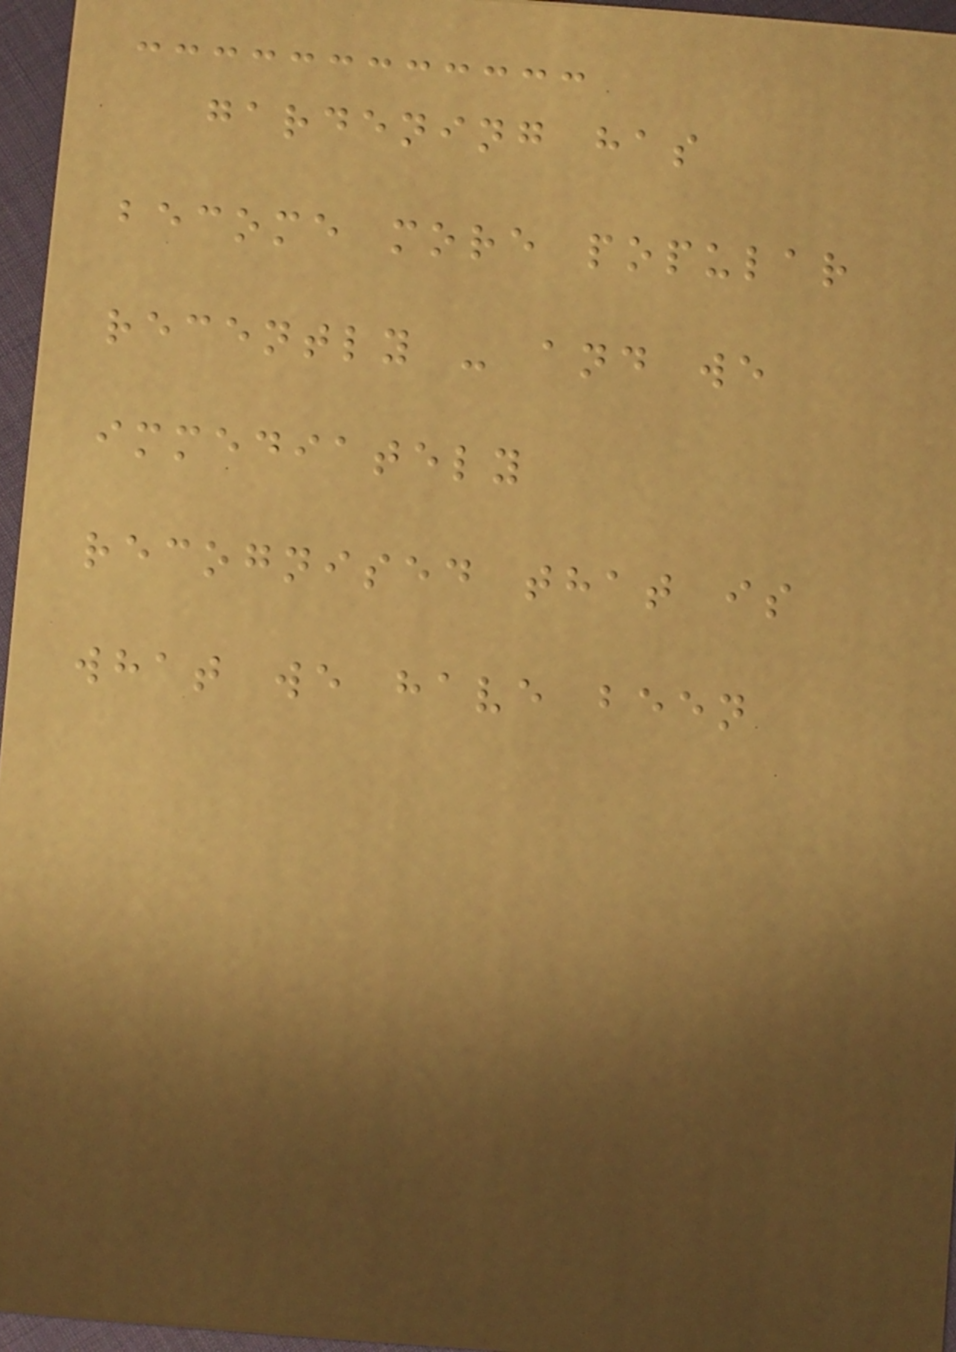gardening has
become more popular
recently - and we
immediately
recognised that is
what we have been
